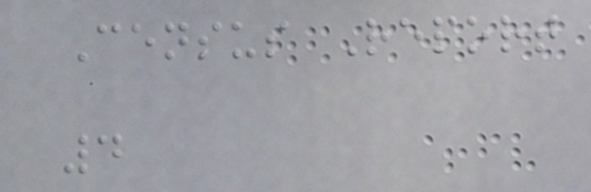Census Report
4
